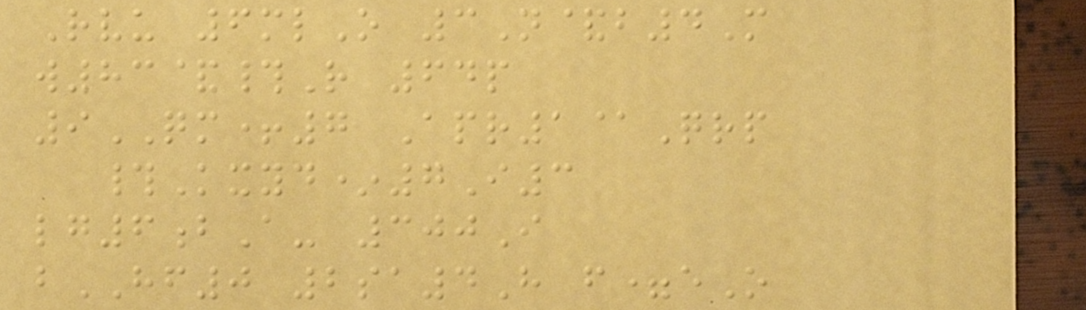Rvu 6mlO 3N&b4M
w83&#R 64p
9QM+7 Apr1@Qrp
#Kxyd*7I3
lg6bA- 300I
bHF0 2sa4H f=eO
